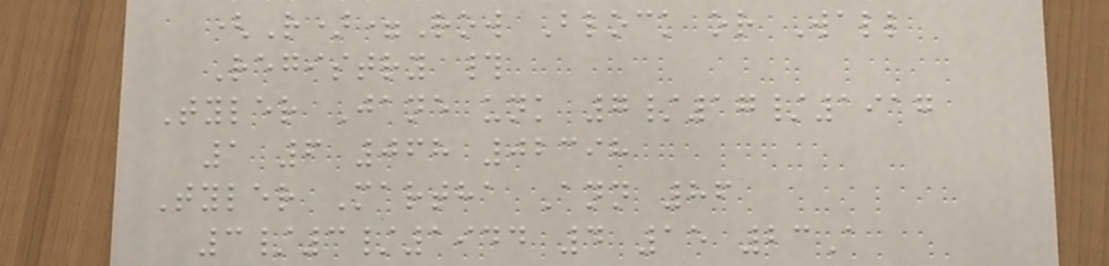(R)=Row Block or Wall
Registry #
Tyler Jane unk 7/17/1917
1 6 068 02398
Tyler Martha Ann 86
3/3/1944 4 15 23A
